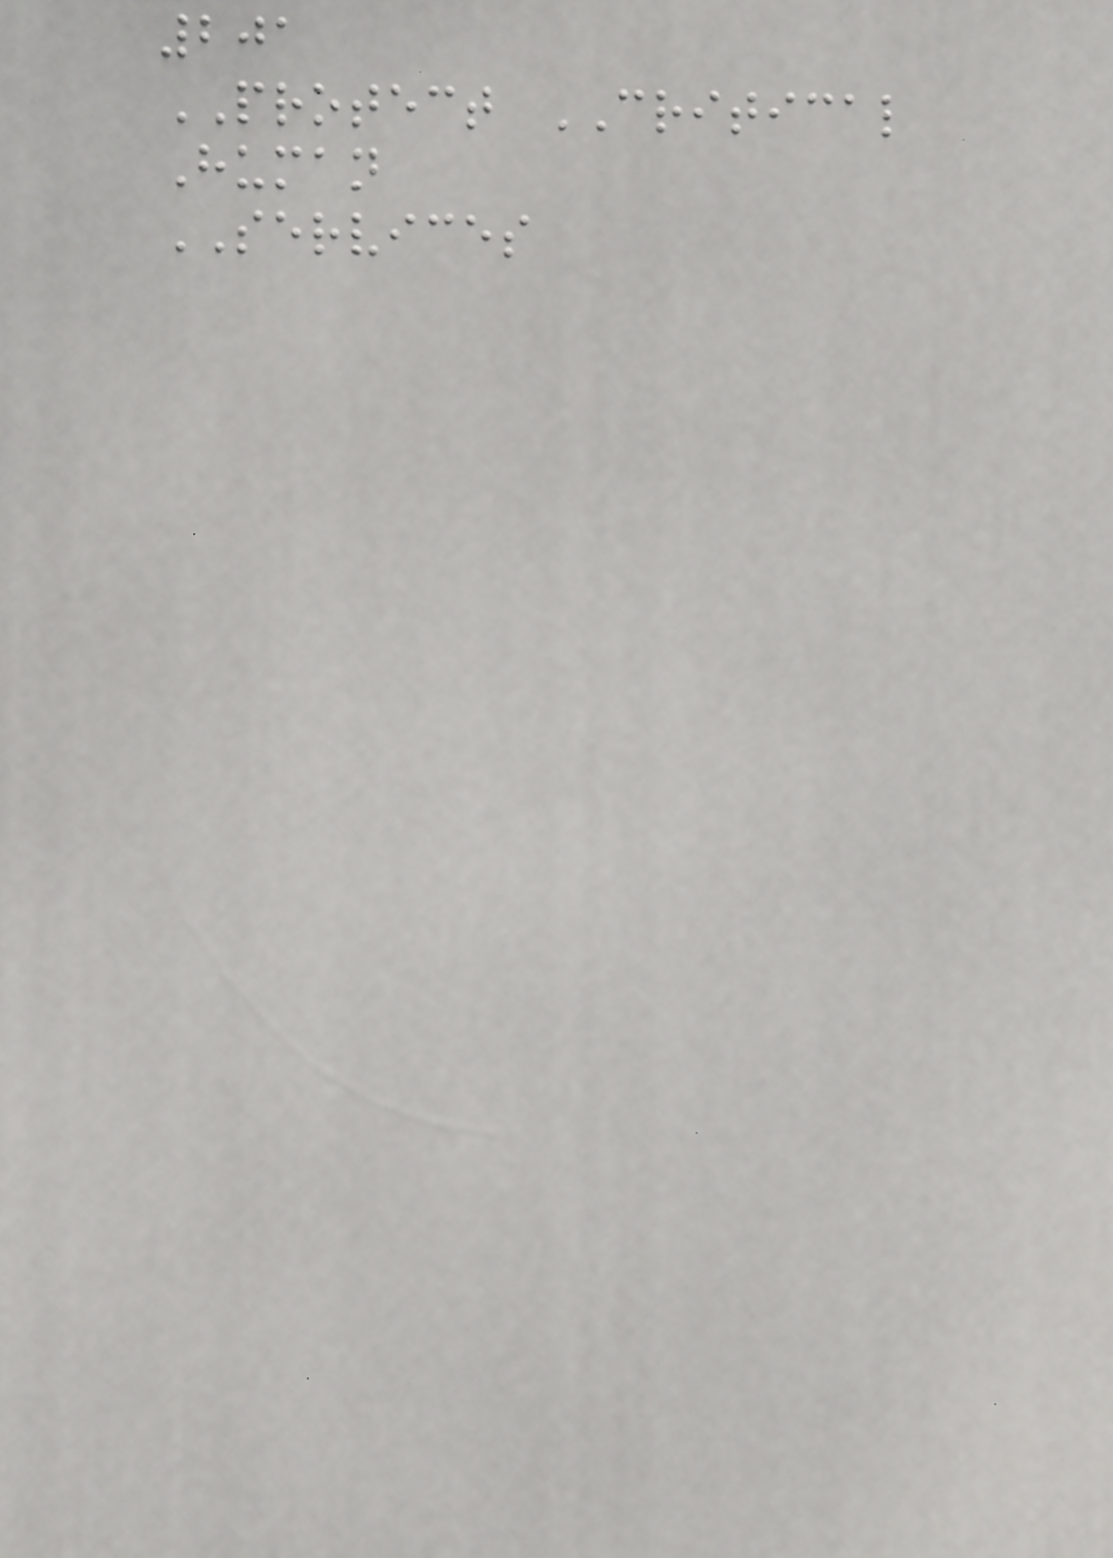201
PROTECT CRITICAL
Human
SERVICES
